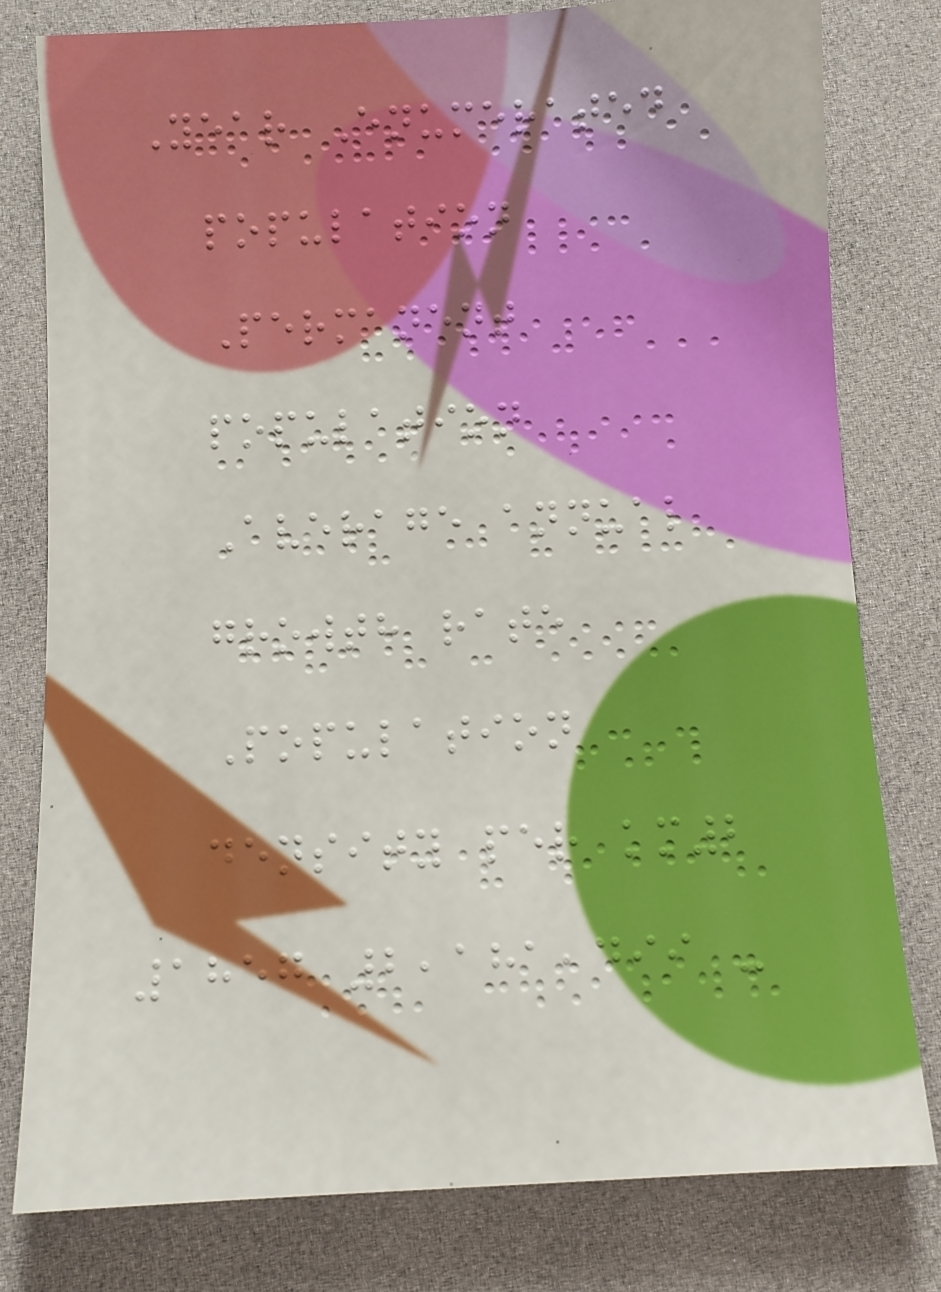Year Enumerated
population
Permanent
population
Average annual
growth rate
Population
density per km2
1857 2,181,499 -
